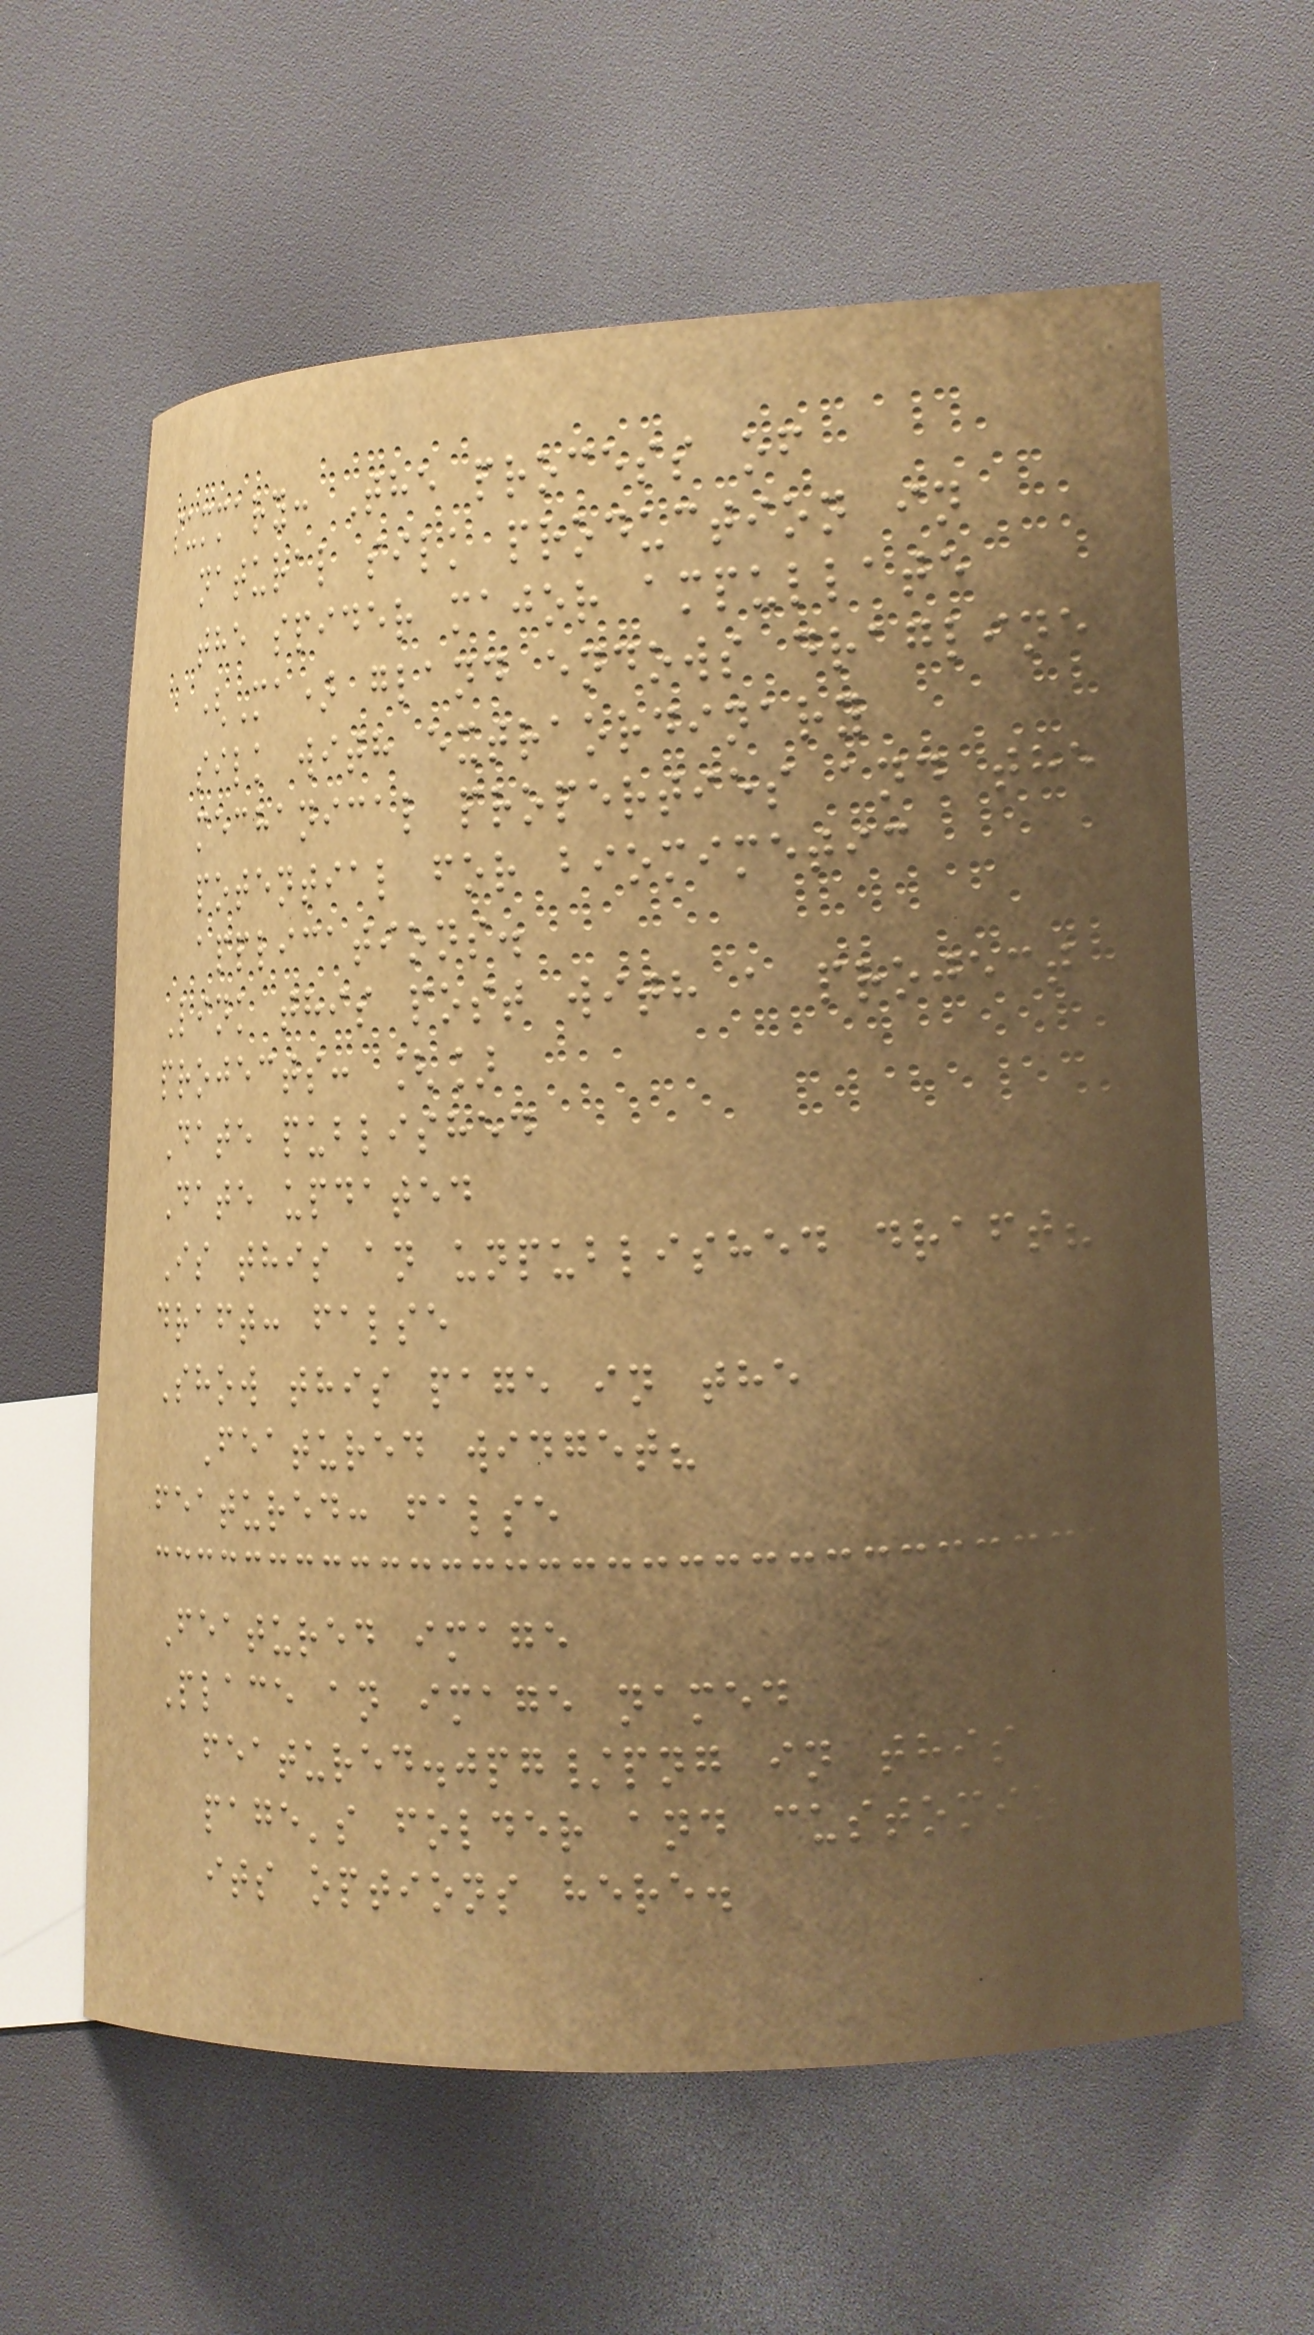summary: The process of
natural silk production in
the spider major ampullate
(Ma) gland endows dragline
silk with extraordinary
mechanical properties and the
potential for biomimetic
applications.
Link this post with a project
projects: []
Date published
Date updated
Is this an unpublished draft?
draft: false
Show this page in the
Featured widget?
featured: false
Featured image
Place an image named
featured.jpg/png in this
page's folder and customize
its options here.
